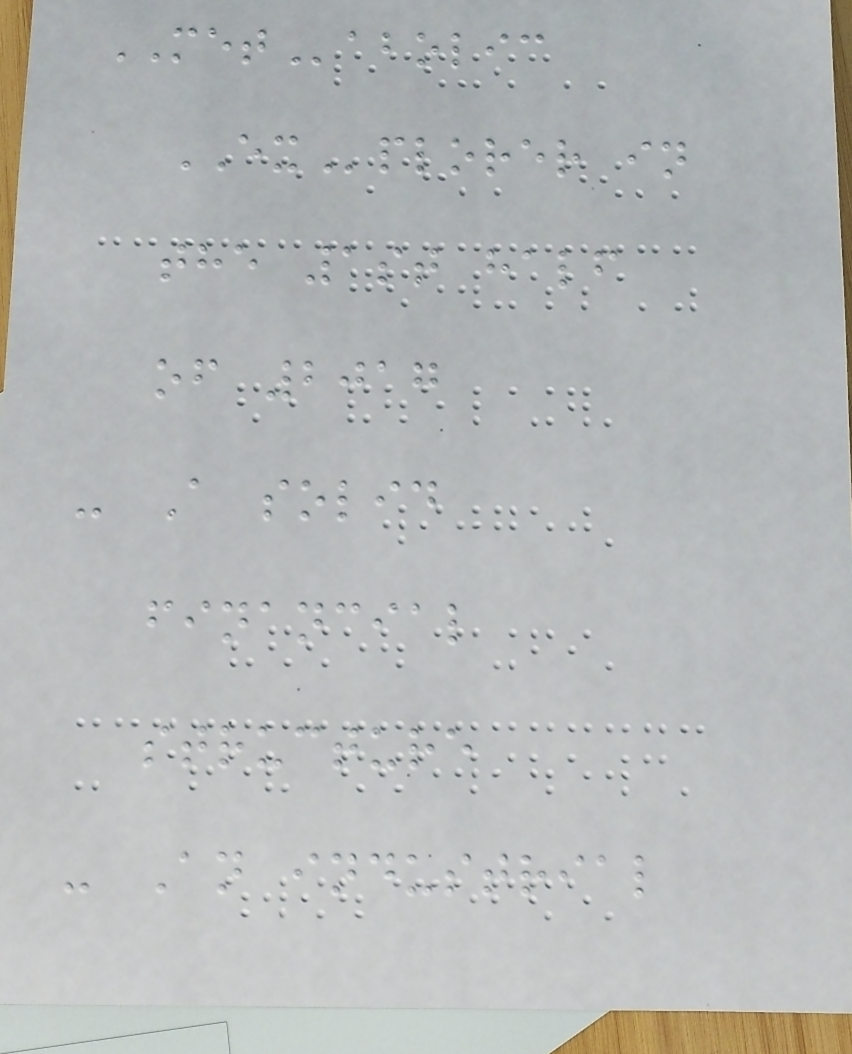METabolic
EXplorer in
the 1st half
of 2017
- A solid
financial
structure
- An industrial
